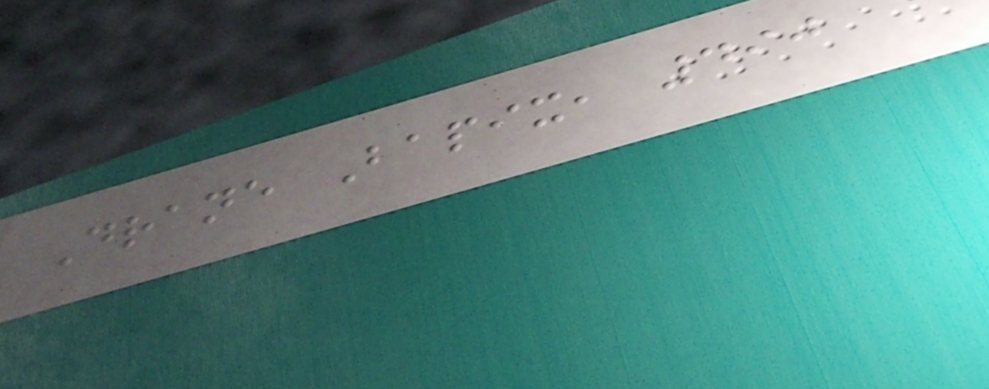Drane Bapix, 490
